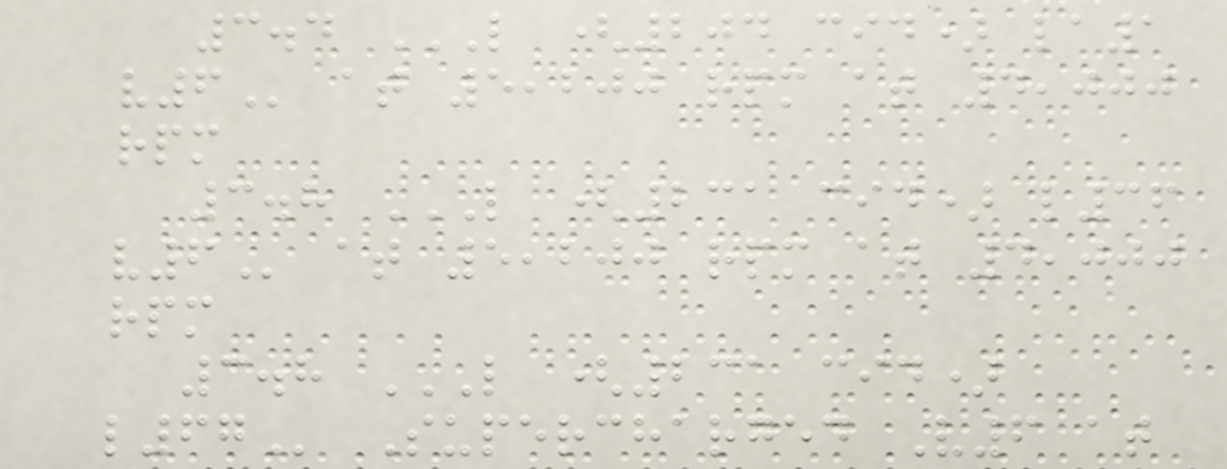3.4 L (204 CID) LA1
V6 at 5,200 rpm at 4,000
rpm
3.8 L (231 CID) L36
V6 at 5,200 rpm at 4,000
rpm
3.8 L (231 CID)
L67 Supercharged V6 at
